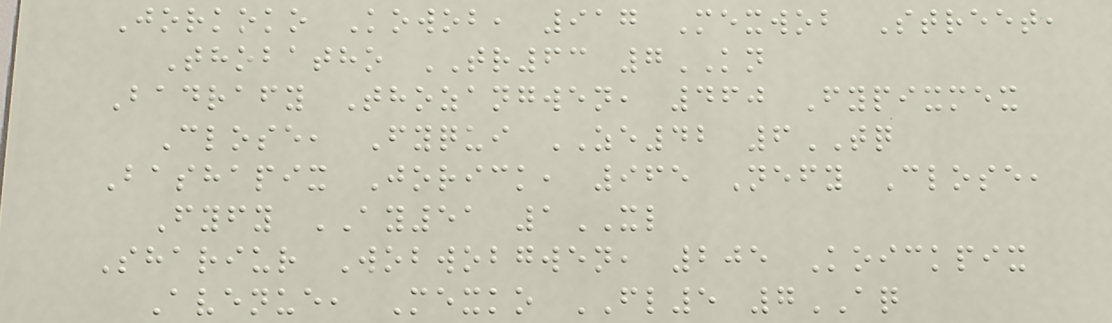Jorkoko Kowob, 917 Mexwob Street,
Thobatho TR63 7KN
Badrafy Thozangwen, 460 Fypixmex
Close, Fyqui ZE42 6TQ
Bashapix Jorick, 965 Nefy Close,
Fyfy AY51 1XL
Shariur Wobwobgwen, 205 Koickpix
Avenue, Mexko FL5 7AQ
